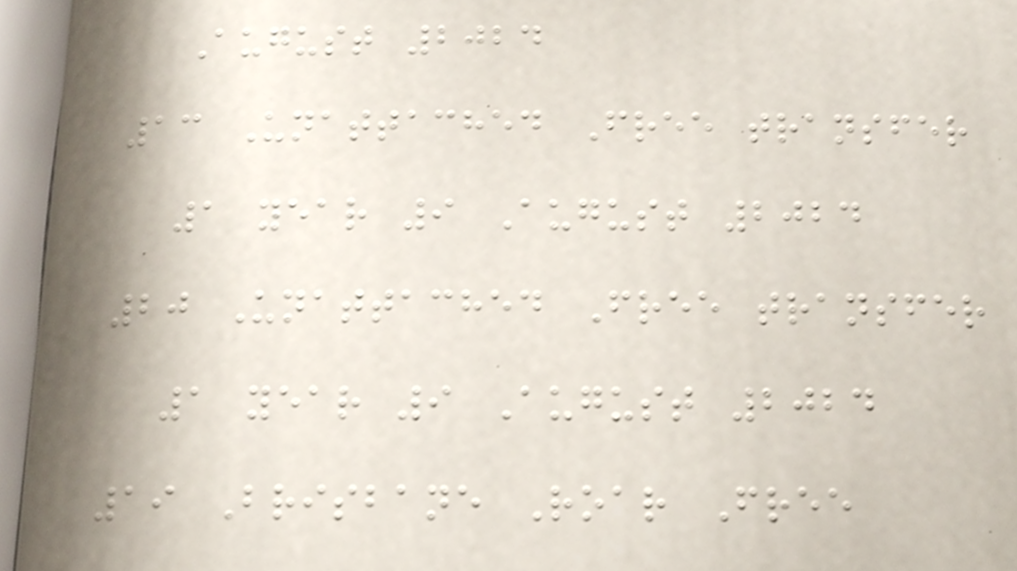August 2024
13 Unattached Free transfer
1 year 9 August 2024
20 Unattached Free transfer
1 year 9 August 2024
19 Brisbane Roar Free
